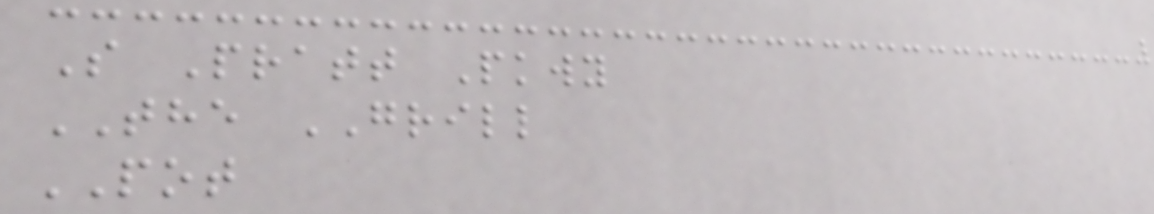S Pratt Pkwy
THE GRILL
POT
